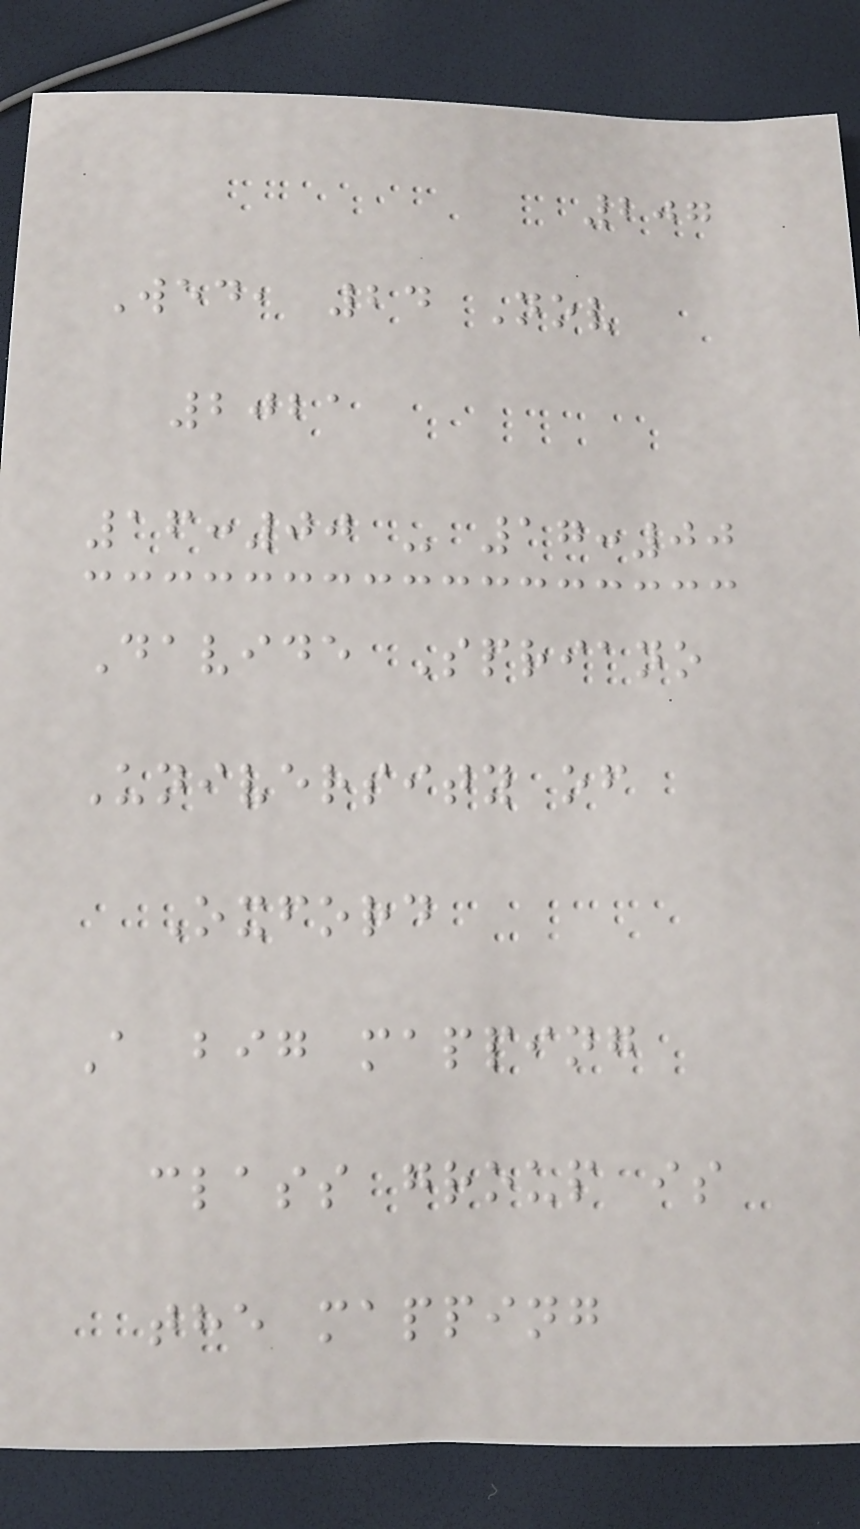207
Wed, 24 Nov
2021
16:00 - 17:00
Davide Spriano
University of
Oxford
A big mapping
class group is
the mapping
